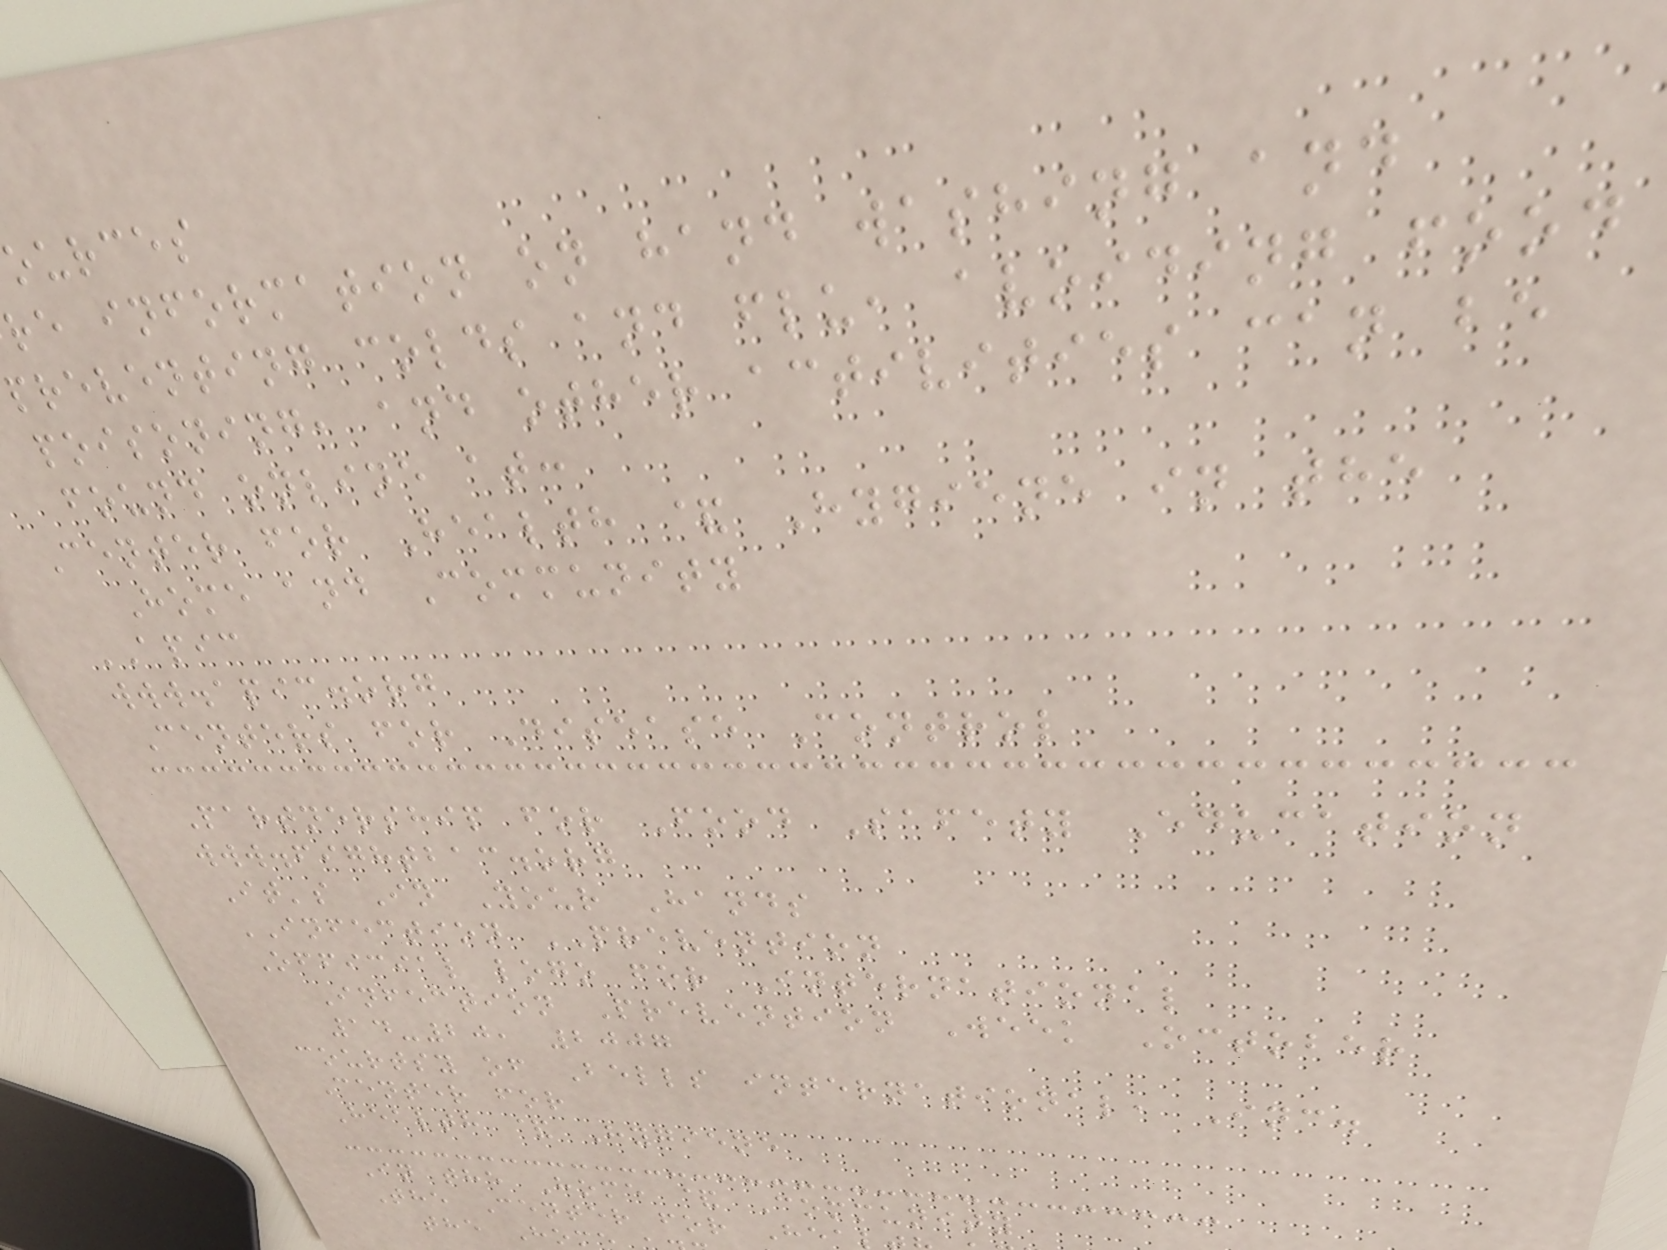ources
re information on hand washing and
preventing colds and flu, avoiding food
poisoning, and other activities can be
found online at:
Center for Health & Hygiene in the
Home and Community
APIC
www.apic.org
Centers for Disease Control
Partnership for Food Safety Education
www.fightbac.org
It's In Your Hands
INFECTION PREVENTION
Official logo for International
Infection Prevention Week October
14-20, 2007
courtsy of Bells international, Inc.
Center for
Health & Hygiene
In the Home & Community
The Center for Hea
